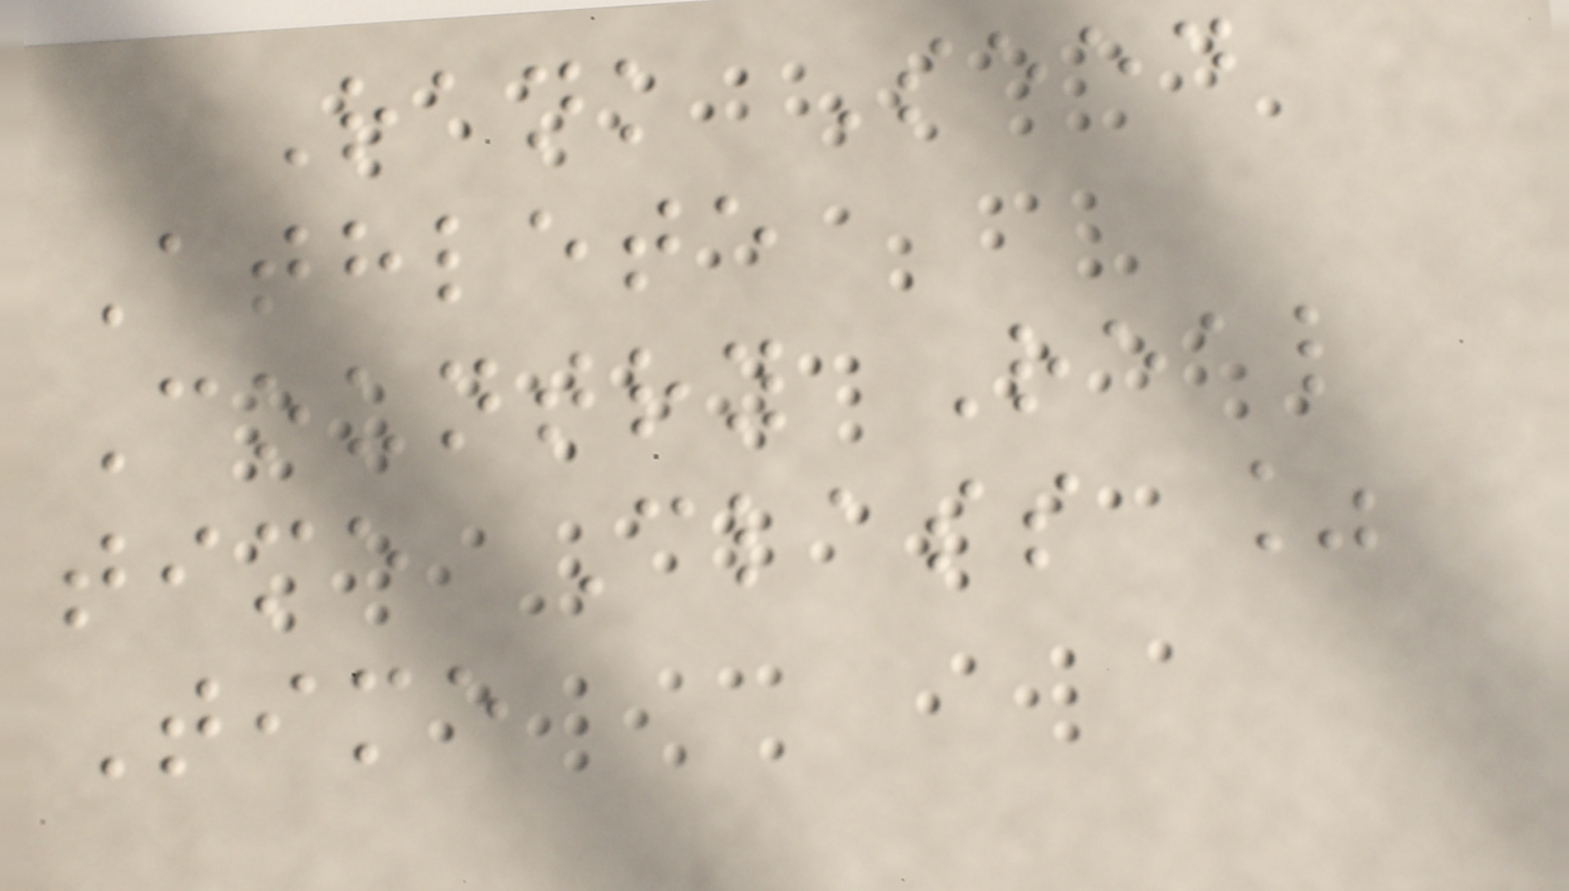Rank Seed
Athlete
Country Real
time Class %
Time
